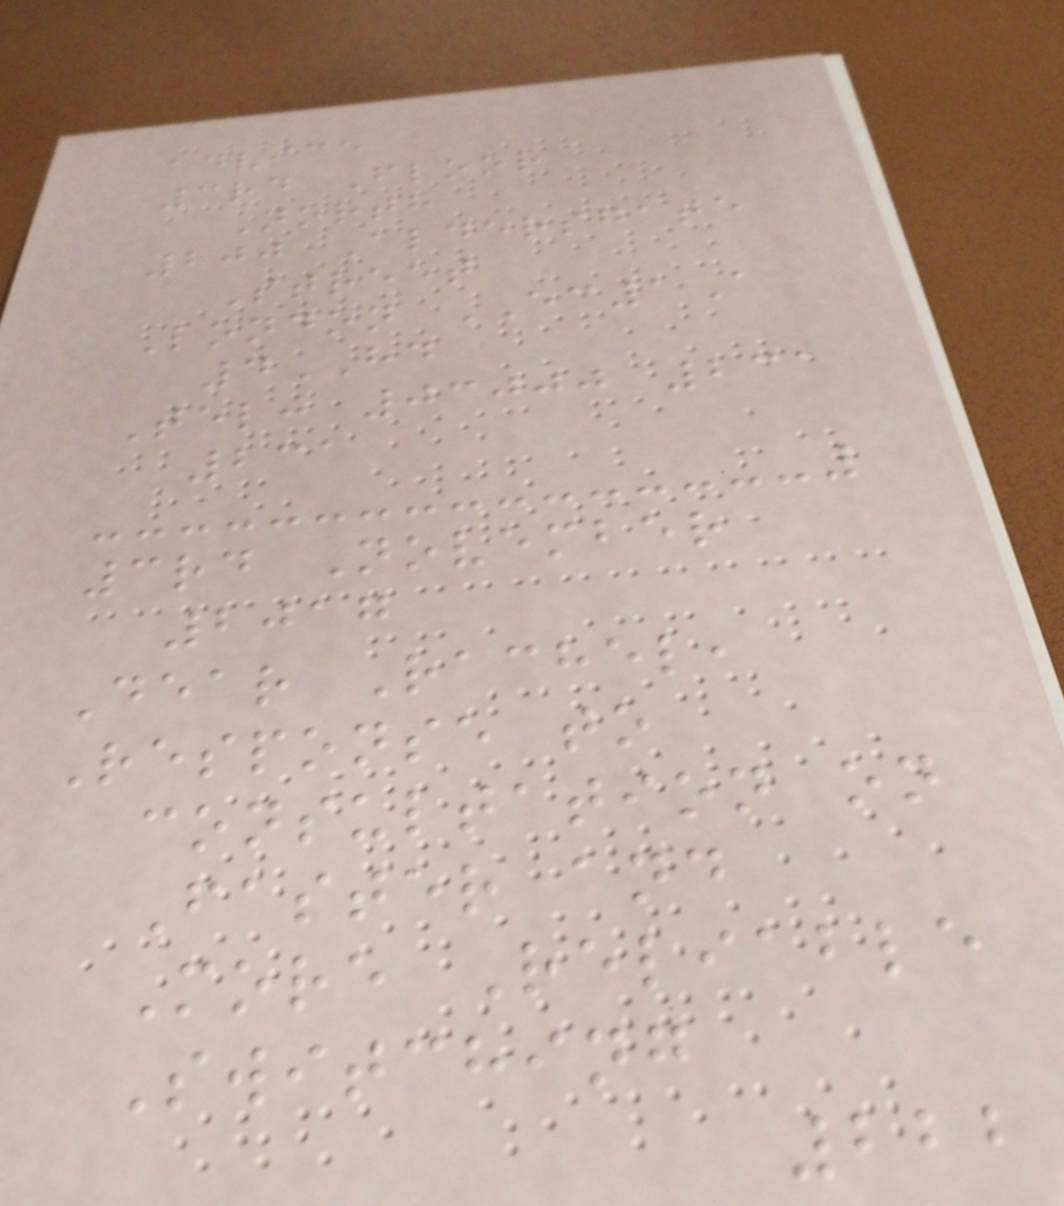advice
3rd Floor
North
200 Aldersgate
Street
London EC1A
4HD
Tel: 03000 231
231
3rd November
2017
Dear Rachel,
Response to
consultation on
Faster and
More Reliable
Switching
222
